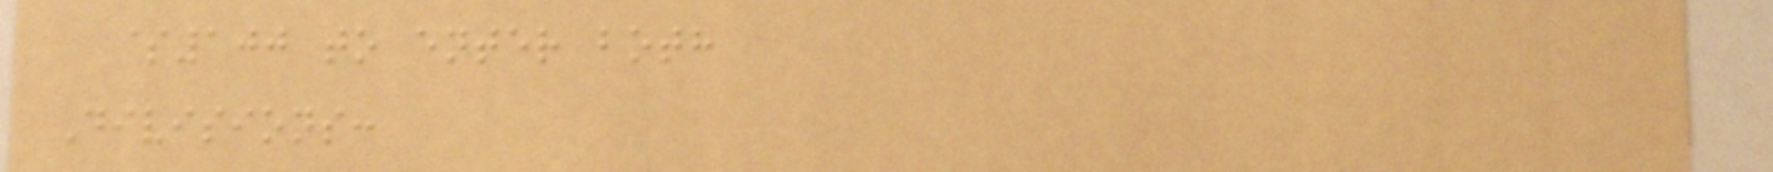$100 to enter both
Divisions:
